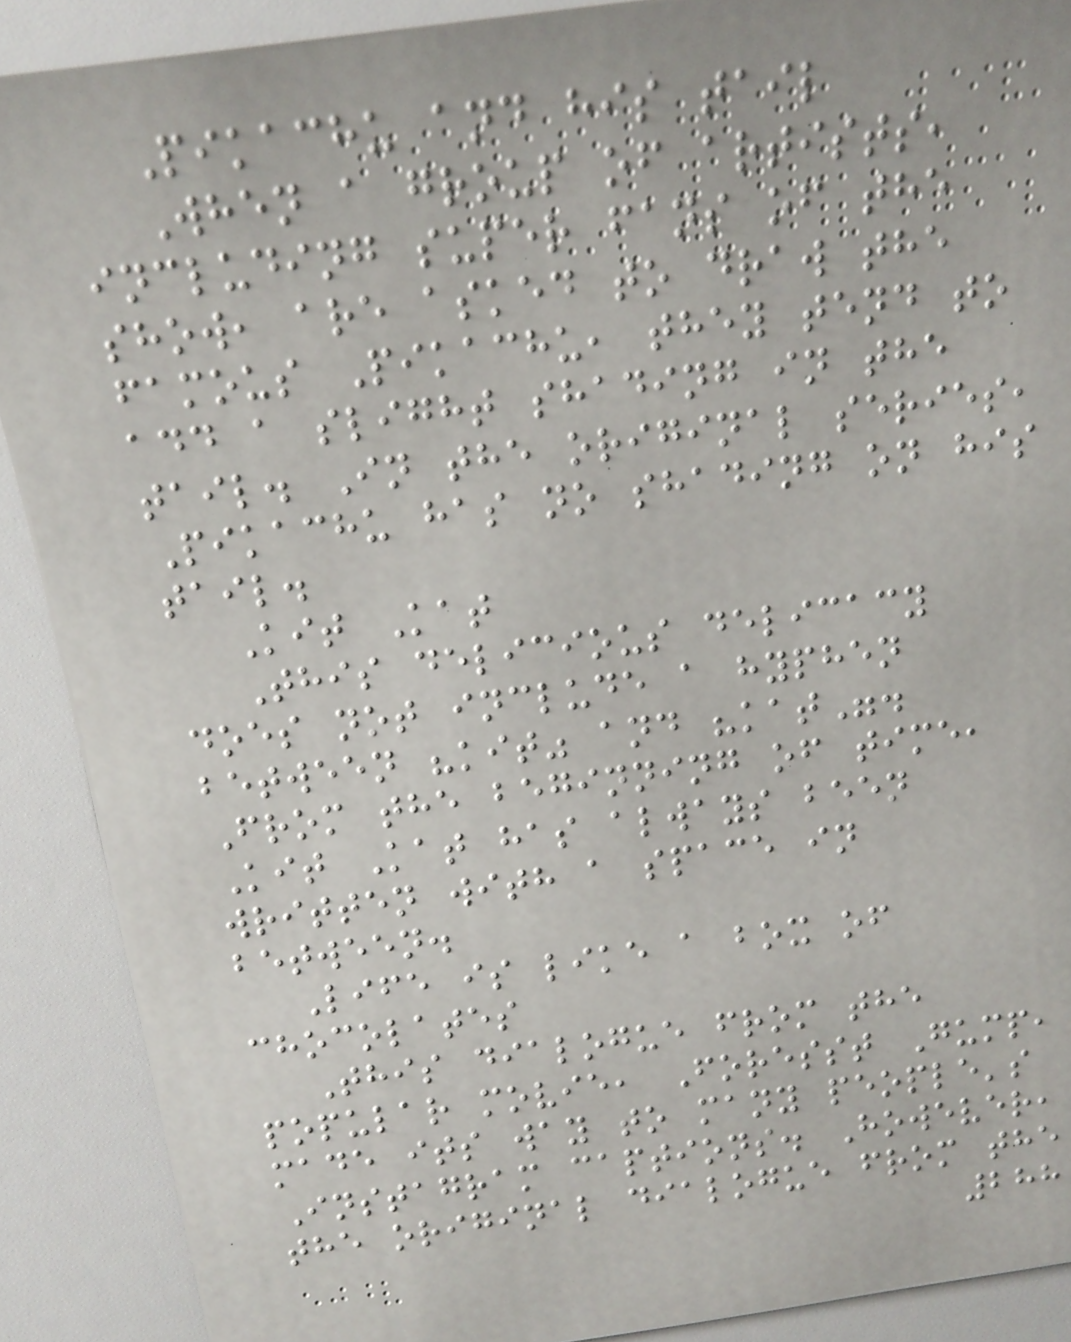Pikachu and his tail
When a group of artists,
including super fans of the
show, are asked to draw the
famous Pikachu, they tend to
add a slight shading in the
tail. In the original series,
Pikachu has no shading on his
tail.
Kit Kat
This delicious delicacy
does not include a hyphen
between "kit" and "kat".
From the beginning of time,
Kit Kat has always been
written with a space in
between.
Life is like a box of
chocolates
This dialogue from the
popular movie, Foresst Gump,
made its way to many people's
Instagram captions. However,
the original dialogue from the
288
